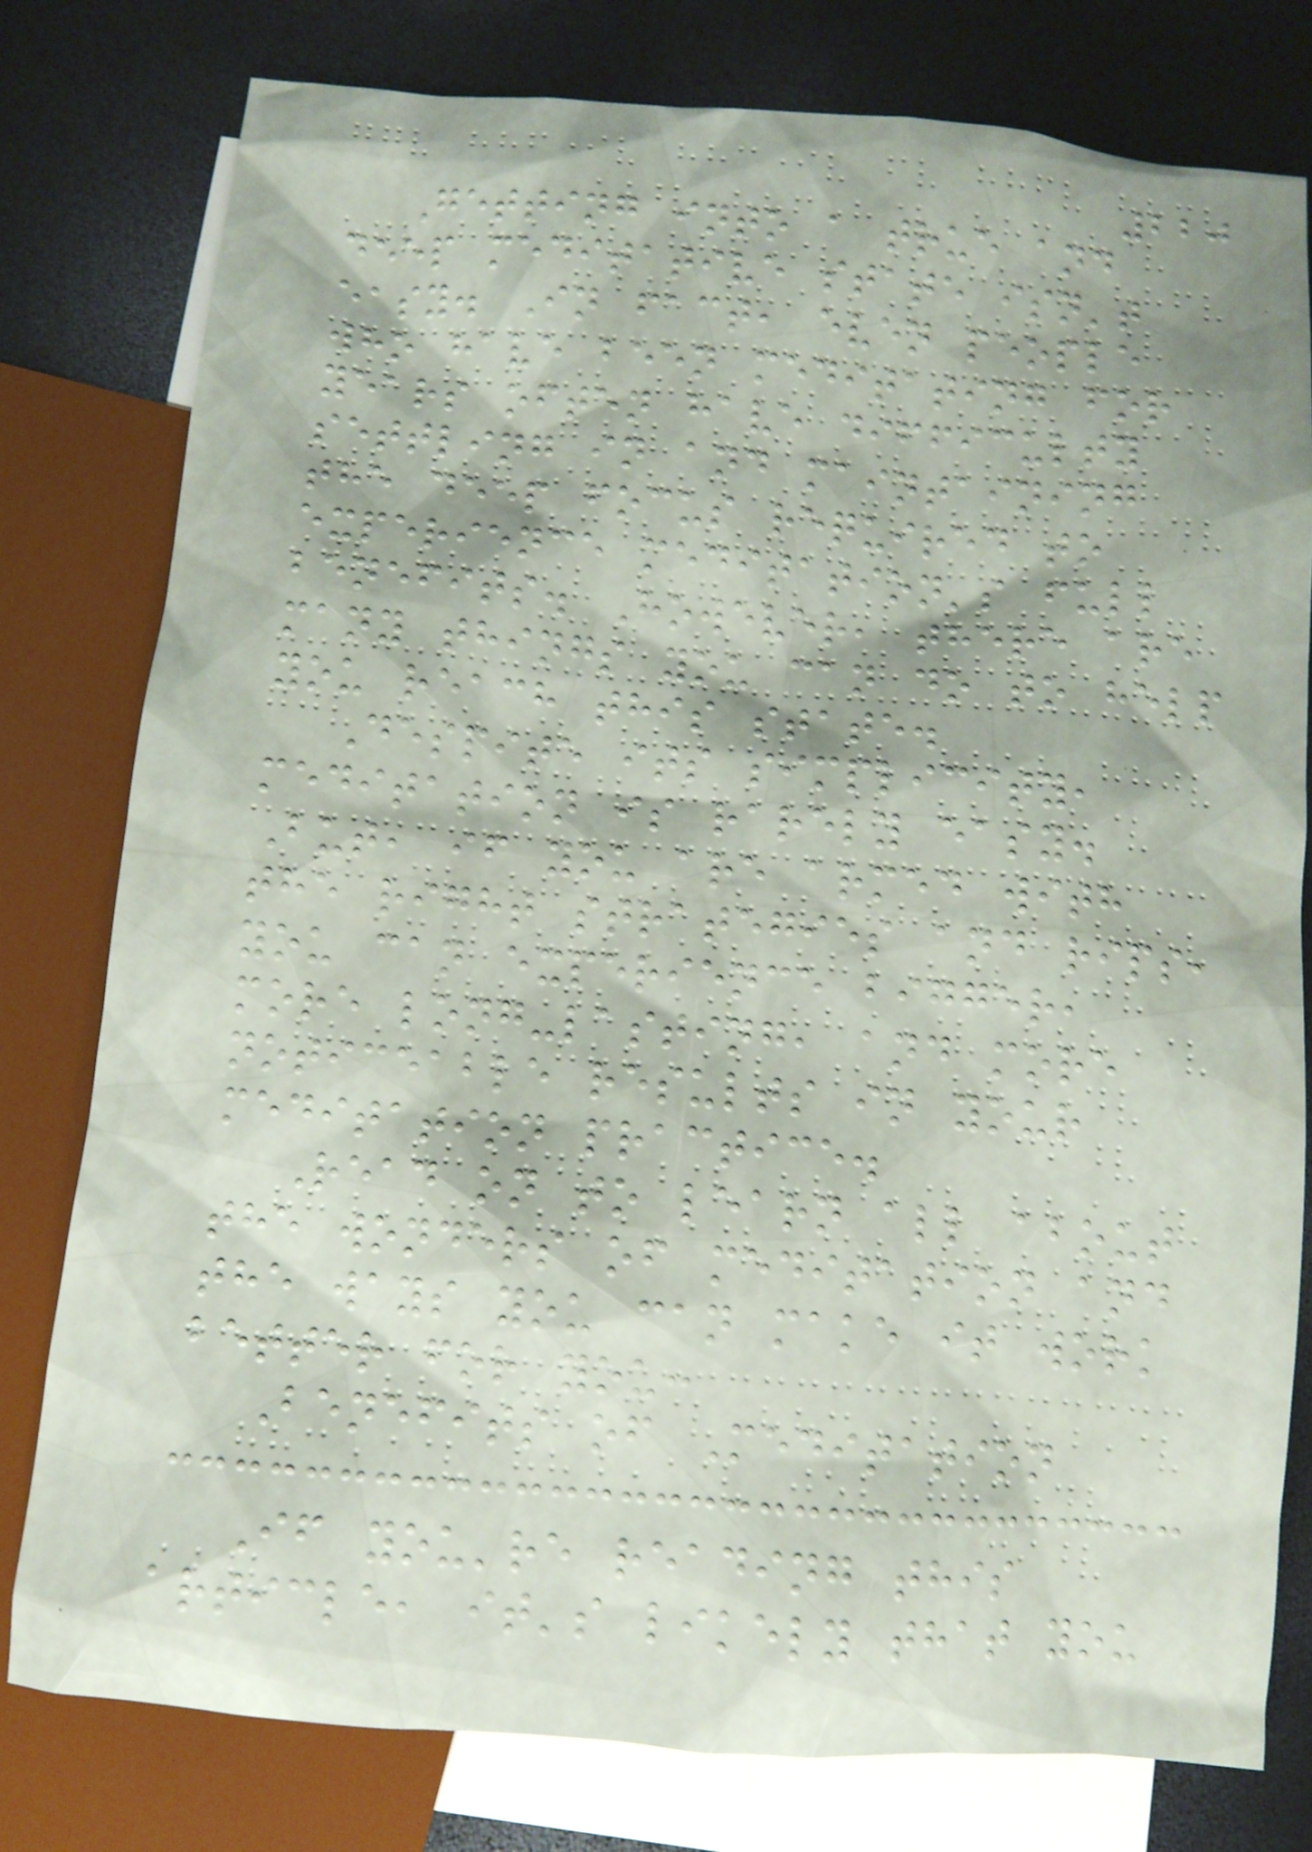220
Getting into a true and
deep meditative state isn't
easy. In fact, even people
who have been meditating for
years often have difficulty
settling in and maintaining
the deep focus required to
experience meditation's full
benefits. However, there are
many things you can do to help
you reach this state.
Despite its simplicity,
meditation is rarely easy.
But, if you are armed with
the right strategies and rips,
you can experience bigger,
more long-lasting, and more
noticeable results in your
meditation practice.
Read on to learn all about
the wonders of meditation and
the ways you can make it work
better for you:
Benefits of Meditation
If you're reading this
article, it's likely that you
